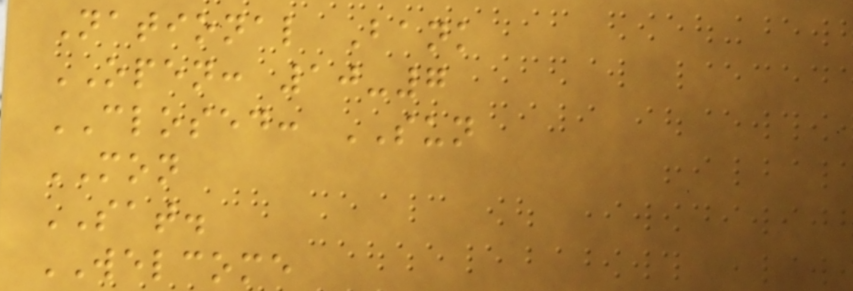National Bank
OPEN: 10-7
CLOSED: SUN
MON
SAT.
WELCOME
